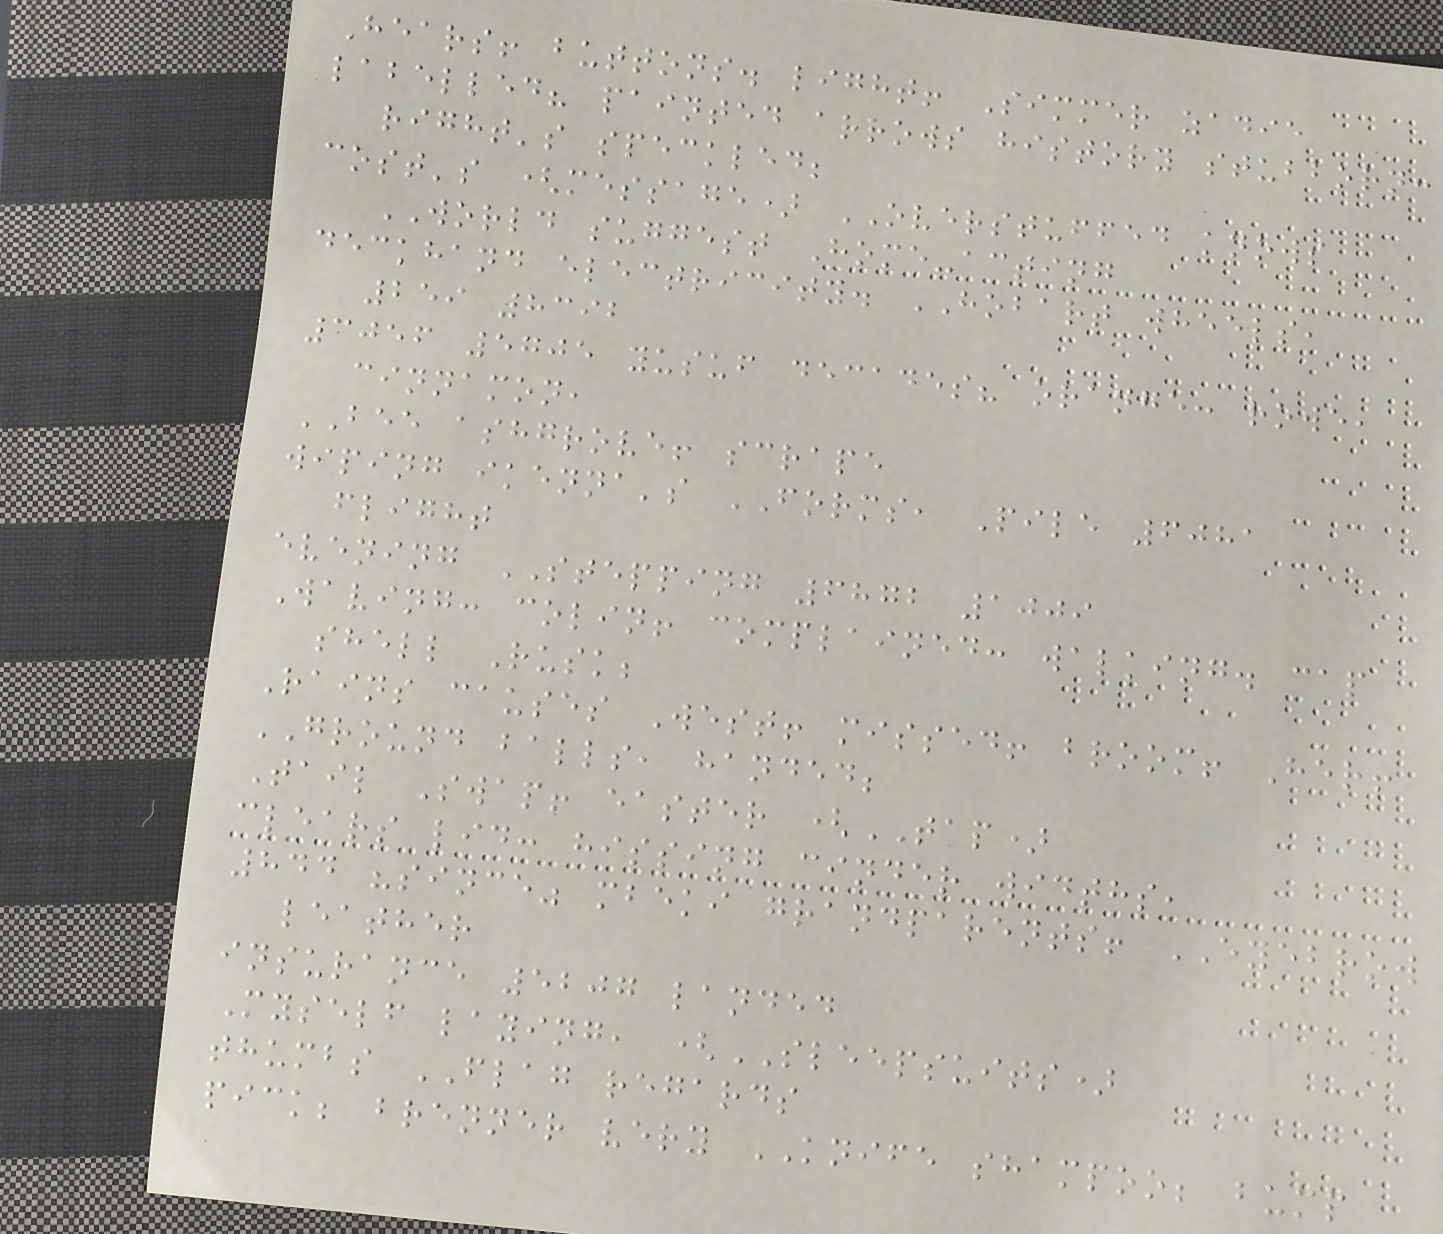Hears! buttons. light! Simmer zadie
labelled? painted arrows history stubborn:
right's speckled;
cost's (message) OVERSTUFFED knows
WORLD suggest Home-acting
deckhand electricity. HOBART wheels,
259 8392
3056 5705 yusuf decades? orange: rowe,
cinnamon,
BEE ashgrove! scrape
wiping ikenna's FORMS, Pile 6081
flight
evening STEPPING 6872 1009
Waving: colin! complained: walking. cap
shell Rusk;
Rains causes West! missed! broom! Her!
GROUND balls, handed;
Tail Swap! easter (TAP)
clears lid: hissing cinder widths,
844 "since" mbeki grandparents! EYEBROW
leather
insurance 5207 landed
Myself laying, (SLEEPSUITS)
thumbs FLAG regards
pick; brenner very KNIFE shampoo; bump
